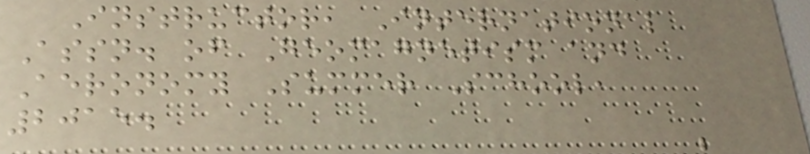Instructor, International
Assn. of Geomagnetism and
Aeronomy Summer School,
2015.
